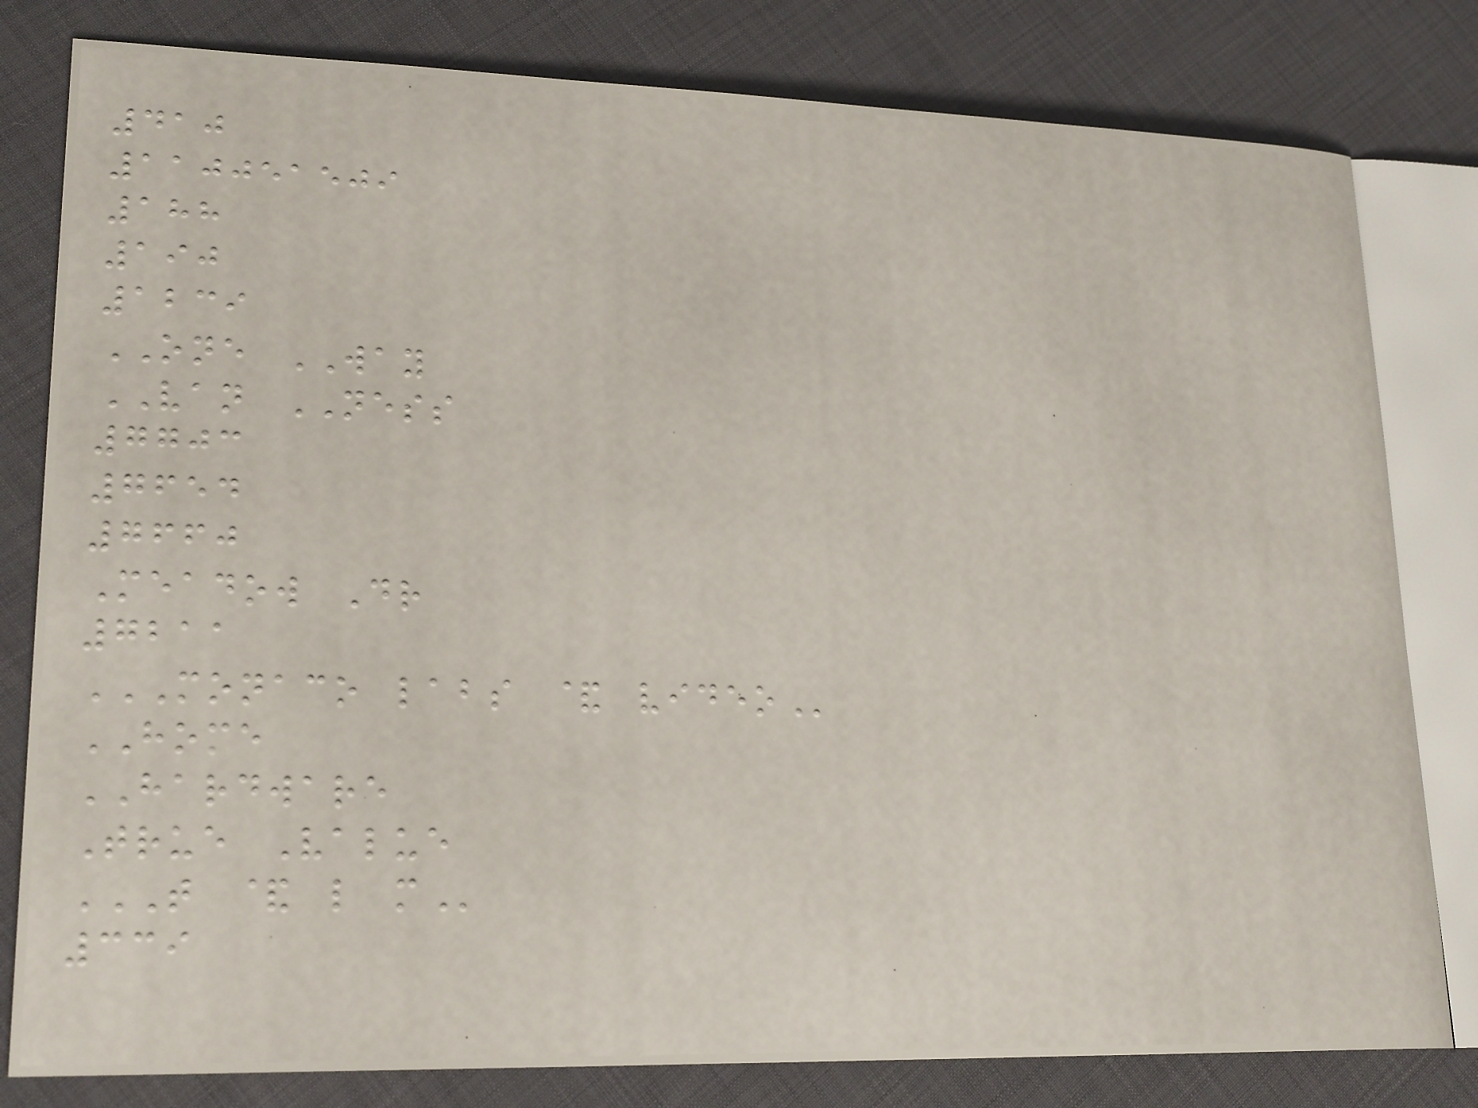410
110051509
188
190
1239
ONE WAY
VAN NESS
7703
7654
7660
Meadow Dr
7211
MONACO LABS & VIDEO
HOME
HARDWARE
True Value
T & L M
339
